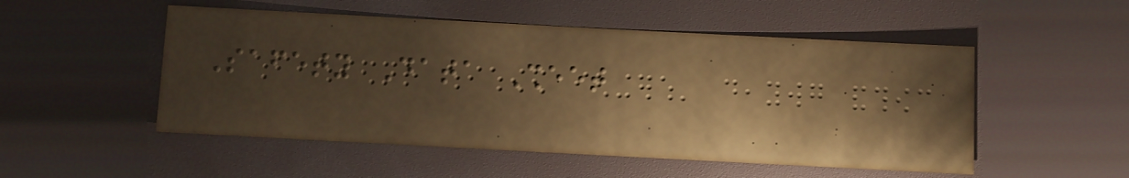Safety Data Sheet
